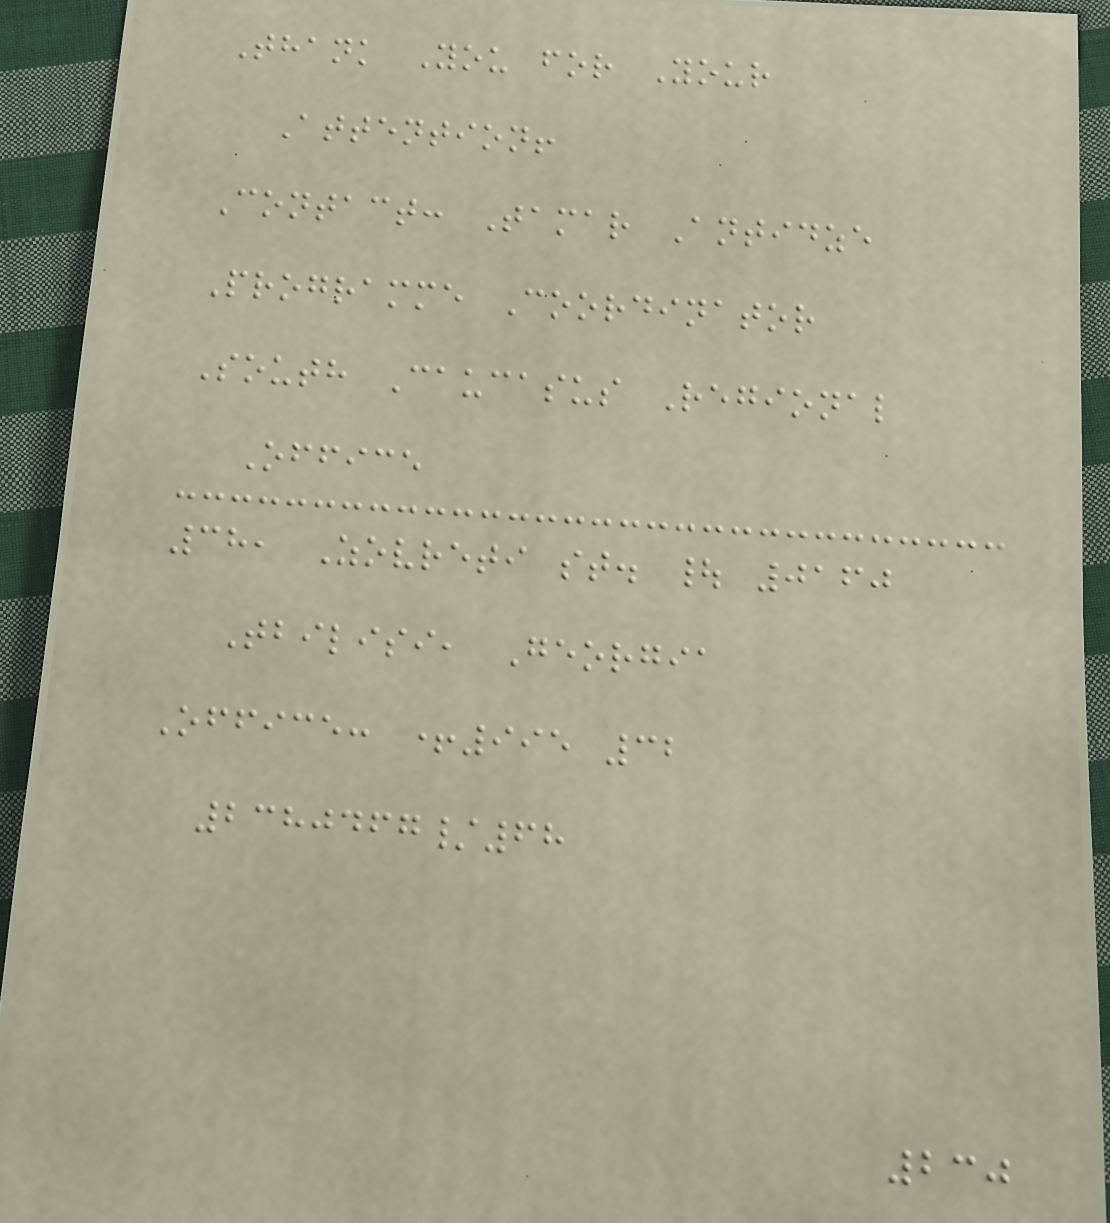Thank You for Your
Attention!
Contact: Tamar Antidze
Programme Coordinator
South Caucasus Regional
Office
38, Zovreti st. | 0160
Tbilisi, Georgia
Office: +995 32
2380467/68
230
